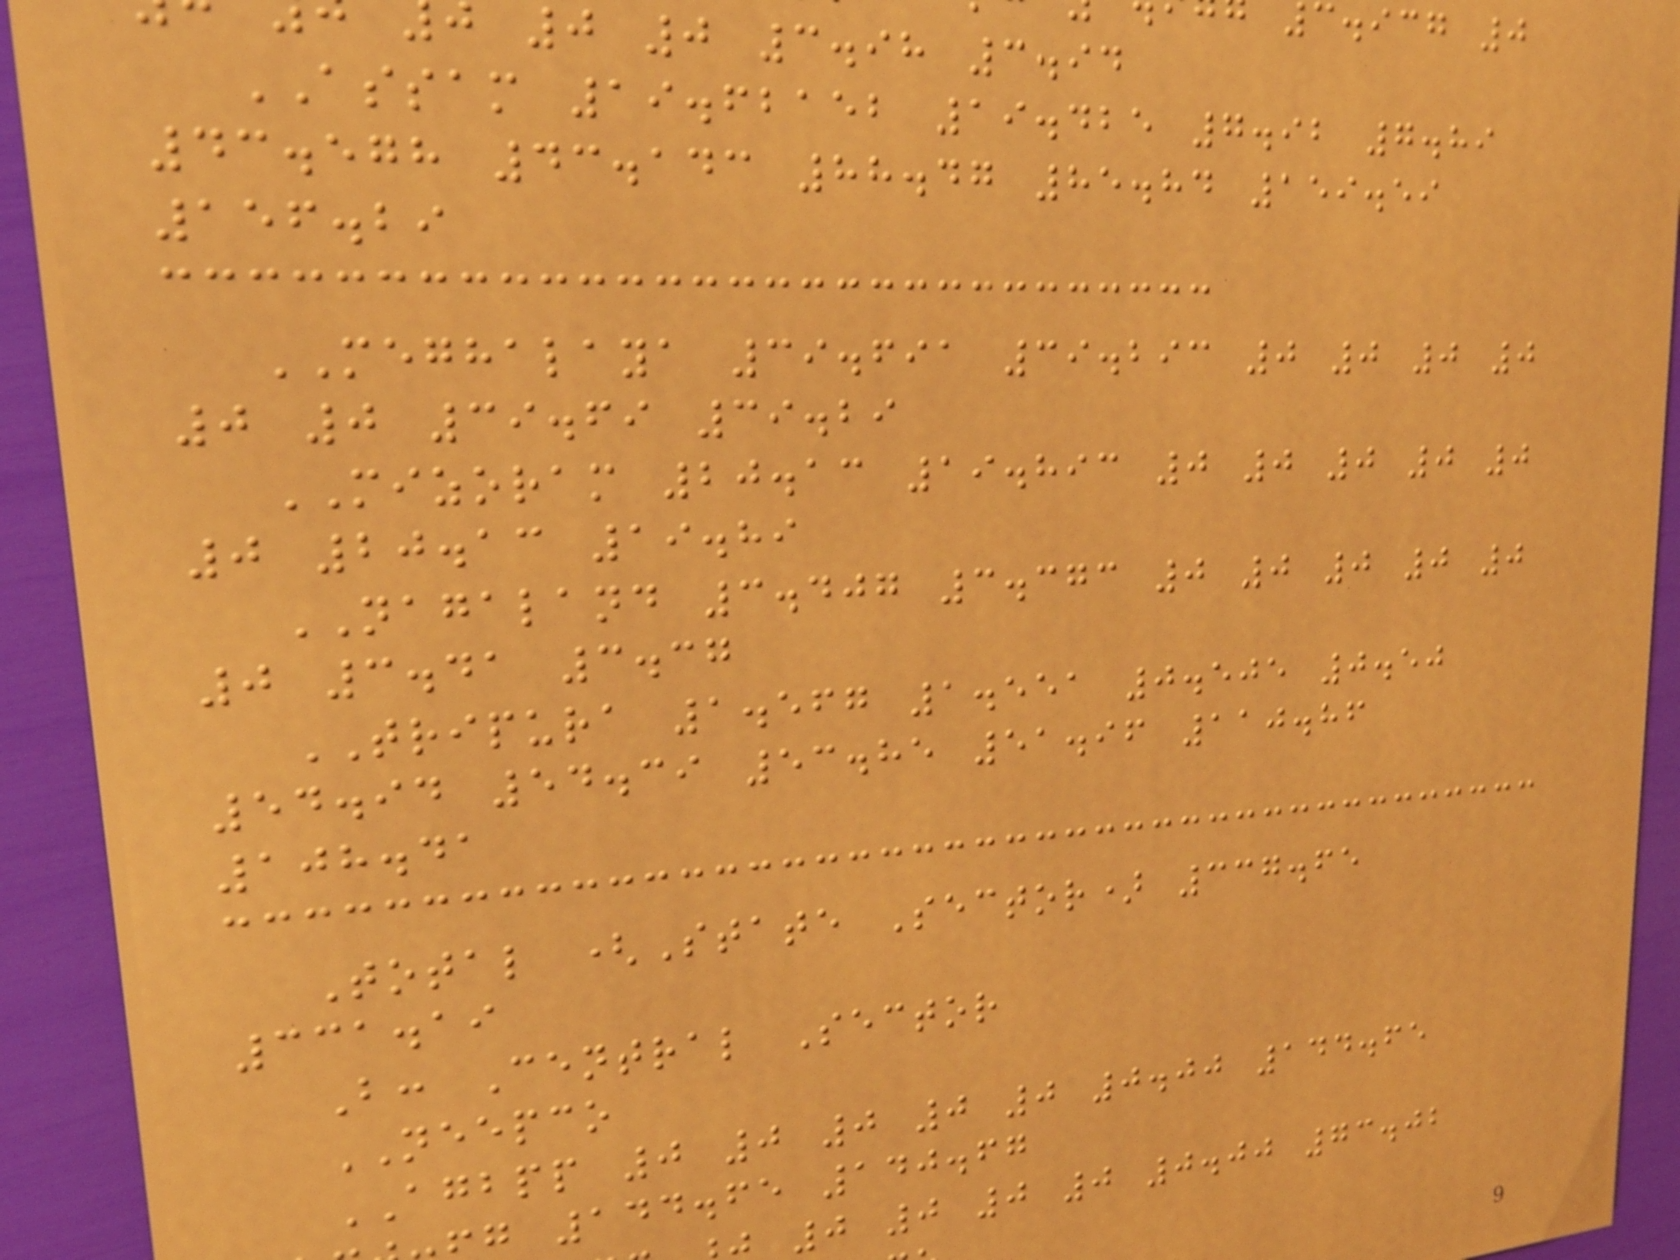0 0 3.98 3.94
ASSAM 19.62152 19.425 7.92 7.89
43.578 43.143 88.47 85.84 159.59
156.29
MEGHALAYA 39.691 39.293 0 0 0 0
0 0 39.69 39.29
MIZORAM 20.13 19.893 0 0 0 0 0
0 20.13 19.89
NAGALAND 3.407 3.373 0 0 0 0 0
0 3.41 3.37
TRIPURA 1.567 1.551 0.505 0.50
54.94 54.39 53.85 51.96 110.86
108.41
Total (State Sector) 337.65
331.19
B: Central Sector
NEEPCO
AGBPP 0 0 0 0 0 0.00 144.65
g 144.65 140.67
0 0 0 0 0.00 73.02
